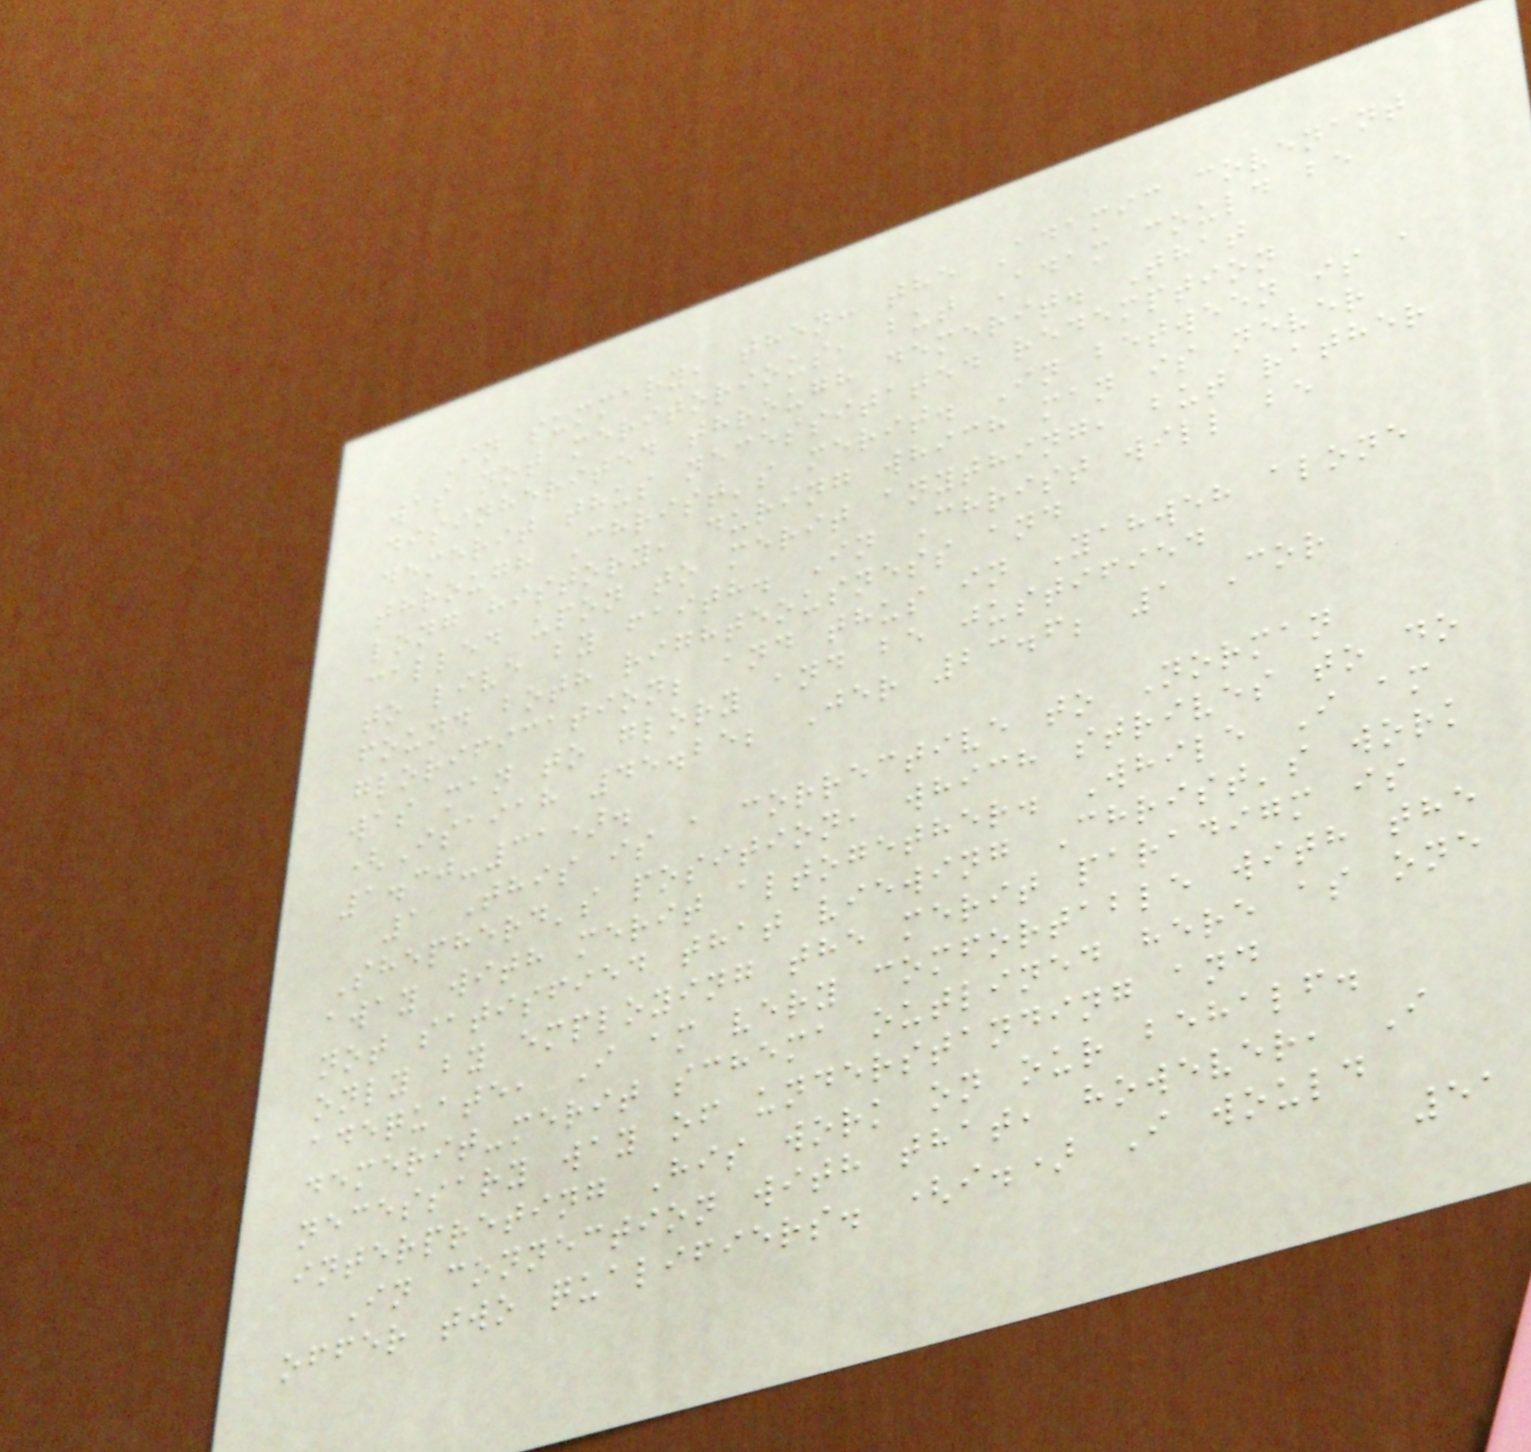In summary, then: the Adamic covenant
was not meritorious, but Adam could be
disinherited through demerit. That
demerit thus necessitated redemption
through Christ's merit. In between is a
long history, during which man is never
called upon to merit anything, but rather
to live by faith. In Christ will be
found both righteousness and
glorification; and thus in Yahweh alone
was man to glory and be justified
(Isaiah 45.25; Jer 23.6; 1 Cor
1.30-31).
1 This is a corrective to Norman
Shepherd's position, which strives to do
away with merit altogether. While I am
not satisfied that viewing Christ's work
only by employing the merit paradigm is
adequate, I am very comfortable with the
demerit-merit schema outlined here as one
necessary way of understanding and
interpreting His work on our behalf.
In connection with that, however, I
offer two qualifiers. (i.) I would
51
